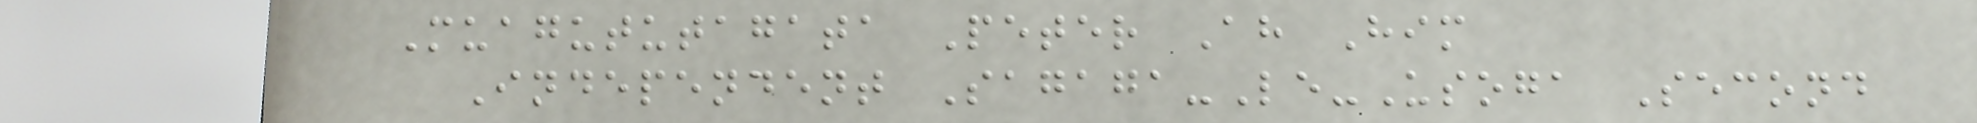Muagututagata Peter Ah Him
Independent Sagaga-Le-Usoga Second
